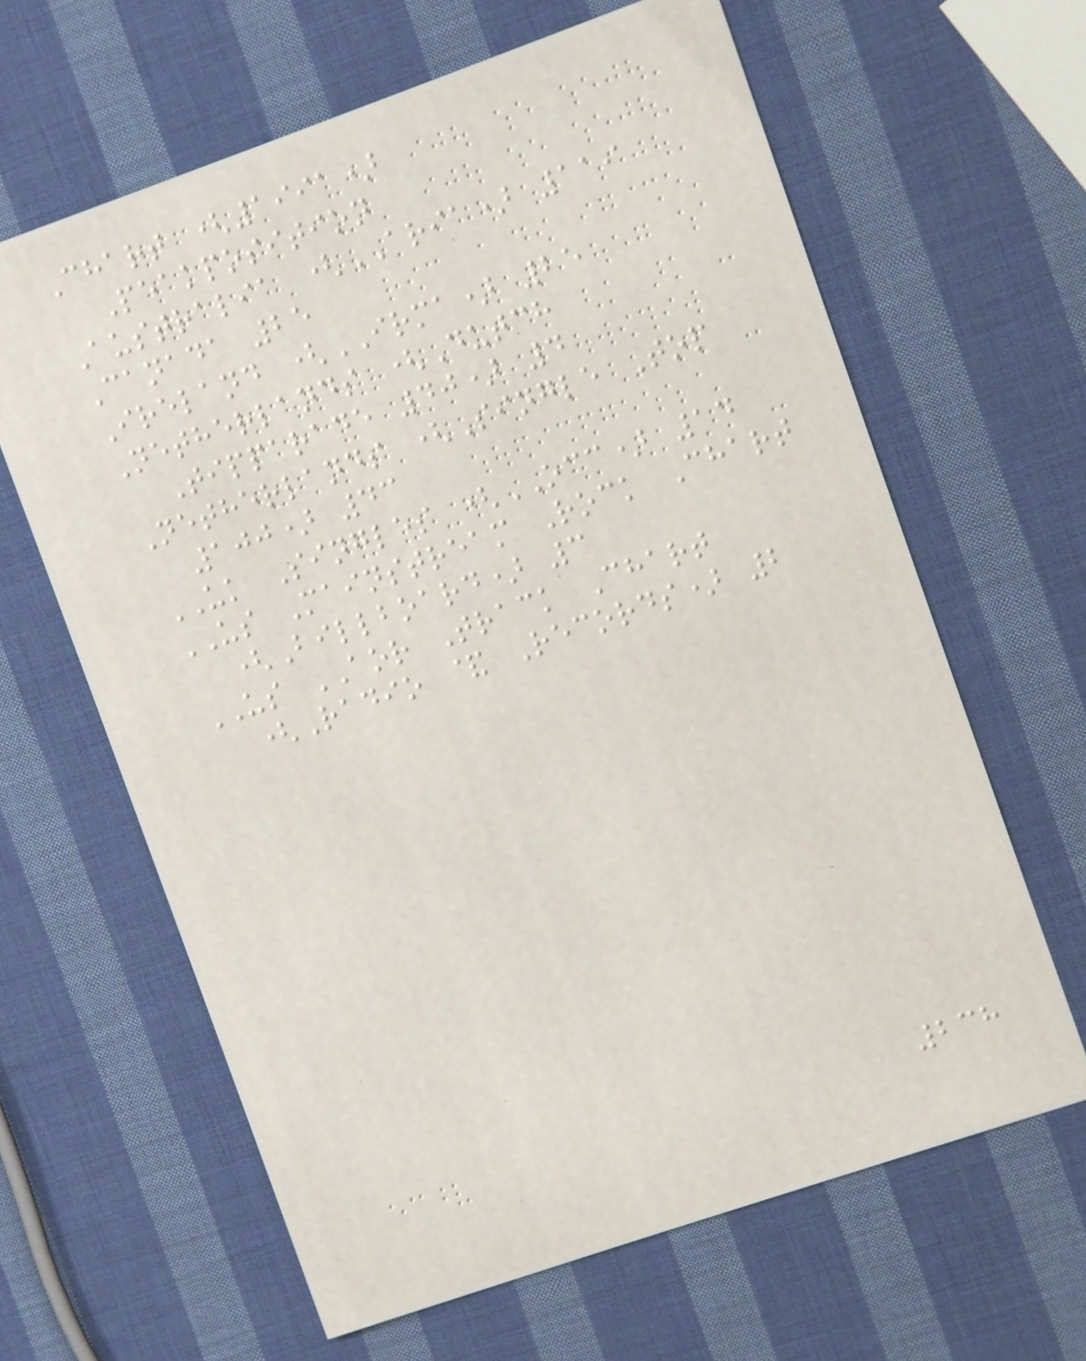Chart (1991)
Peakposition
Australia (ARIA) 119
Canada 25
Ireland (IRMA) 25
Netherlands (Dutch
Tipparade 40) 4
Netherlands (Single Top
100) 43
UK Singles (OCC) 14
US Mainstream Rock Chart
(Billboard) 3
US AOR Track Chart
(Radio & Records) 2
238
